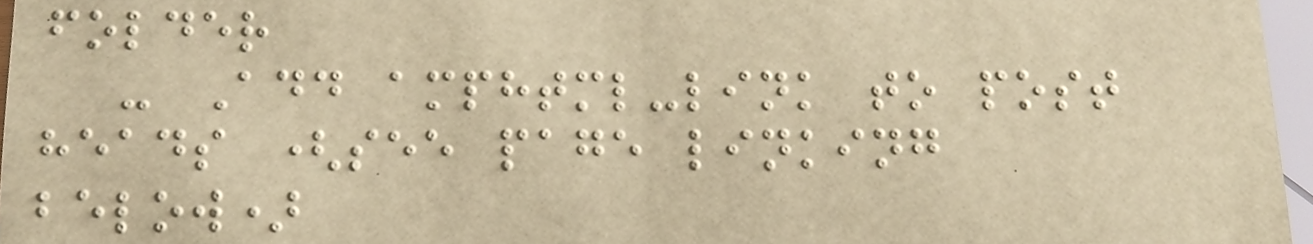folder
- Add amphtml-link to post
heads (see page linking
below)
